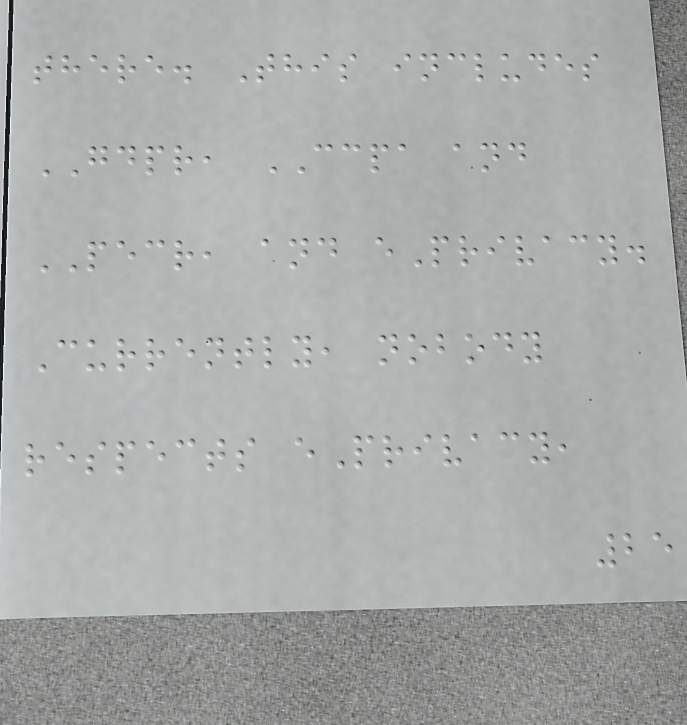there. This includes
GDPR, CCPA and
PECR, and ePrivacy.
Currently, nobody
respects ePrivacy,
25
